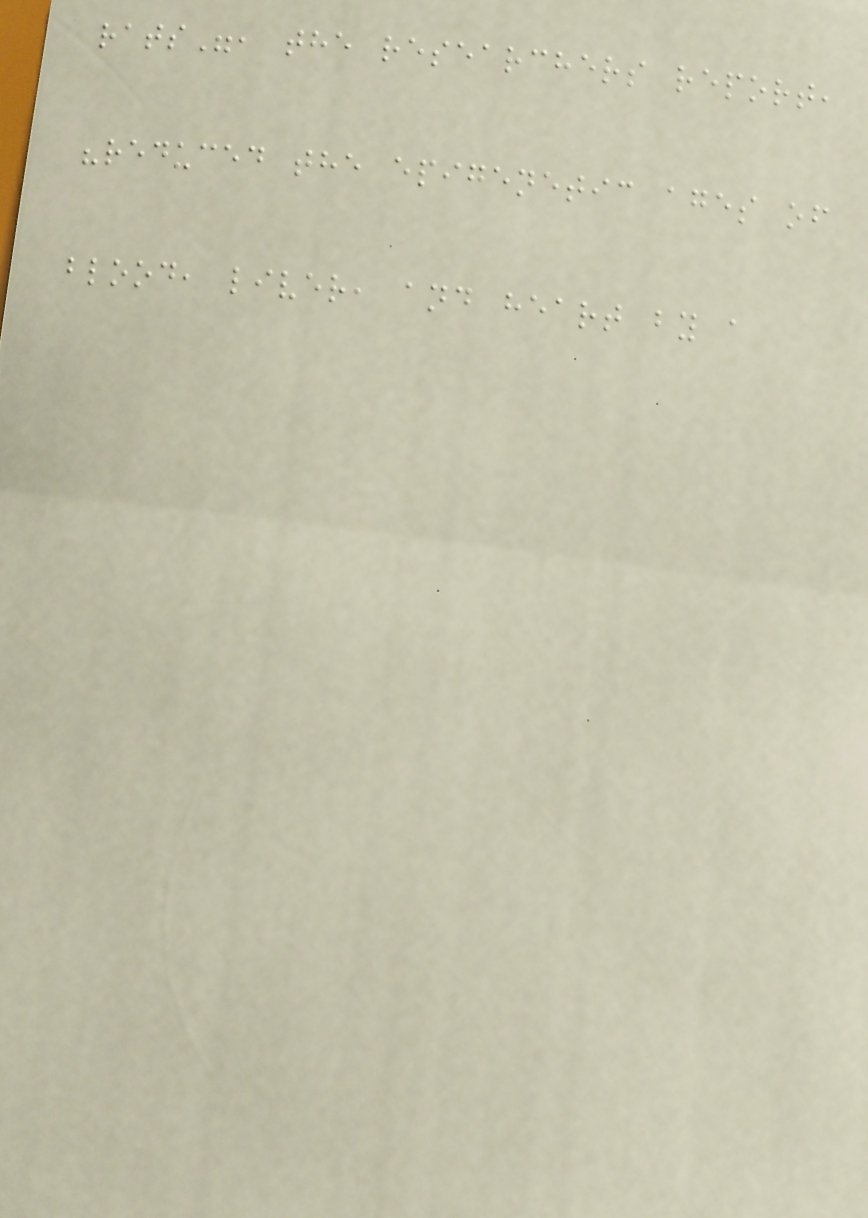rats", the researchers report,
"reduced the epigenetic ages of
blood, liver, and heart by a
